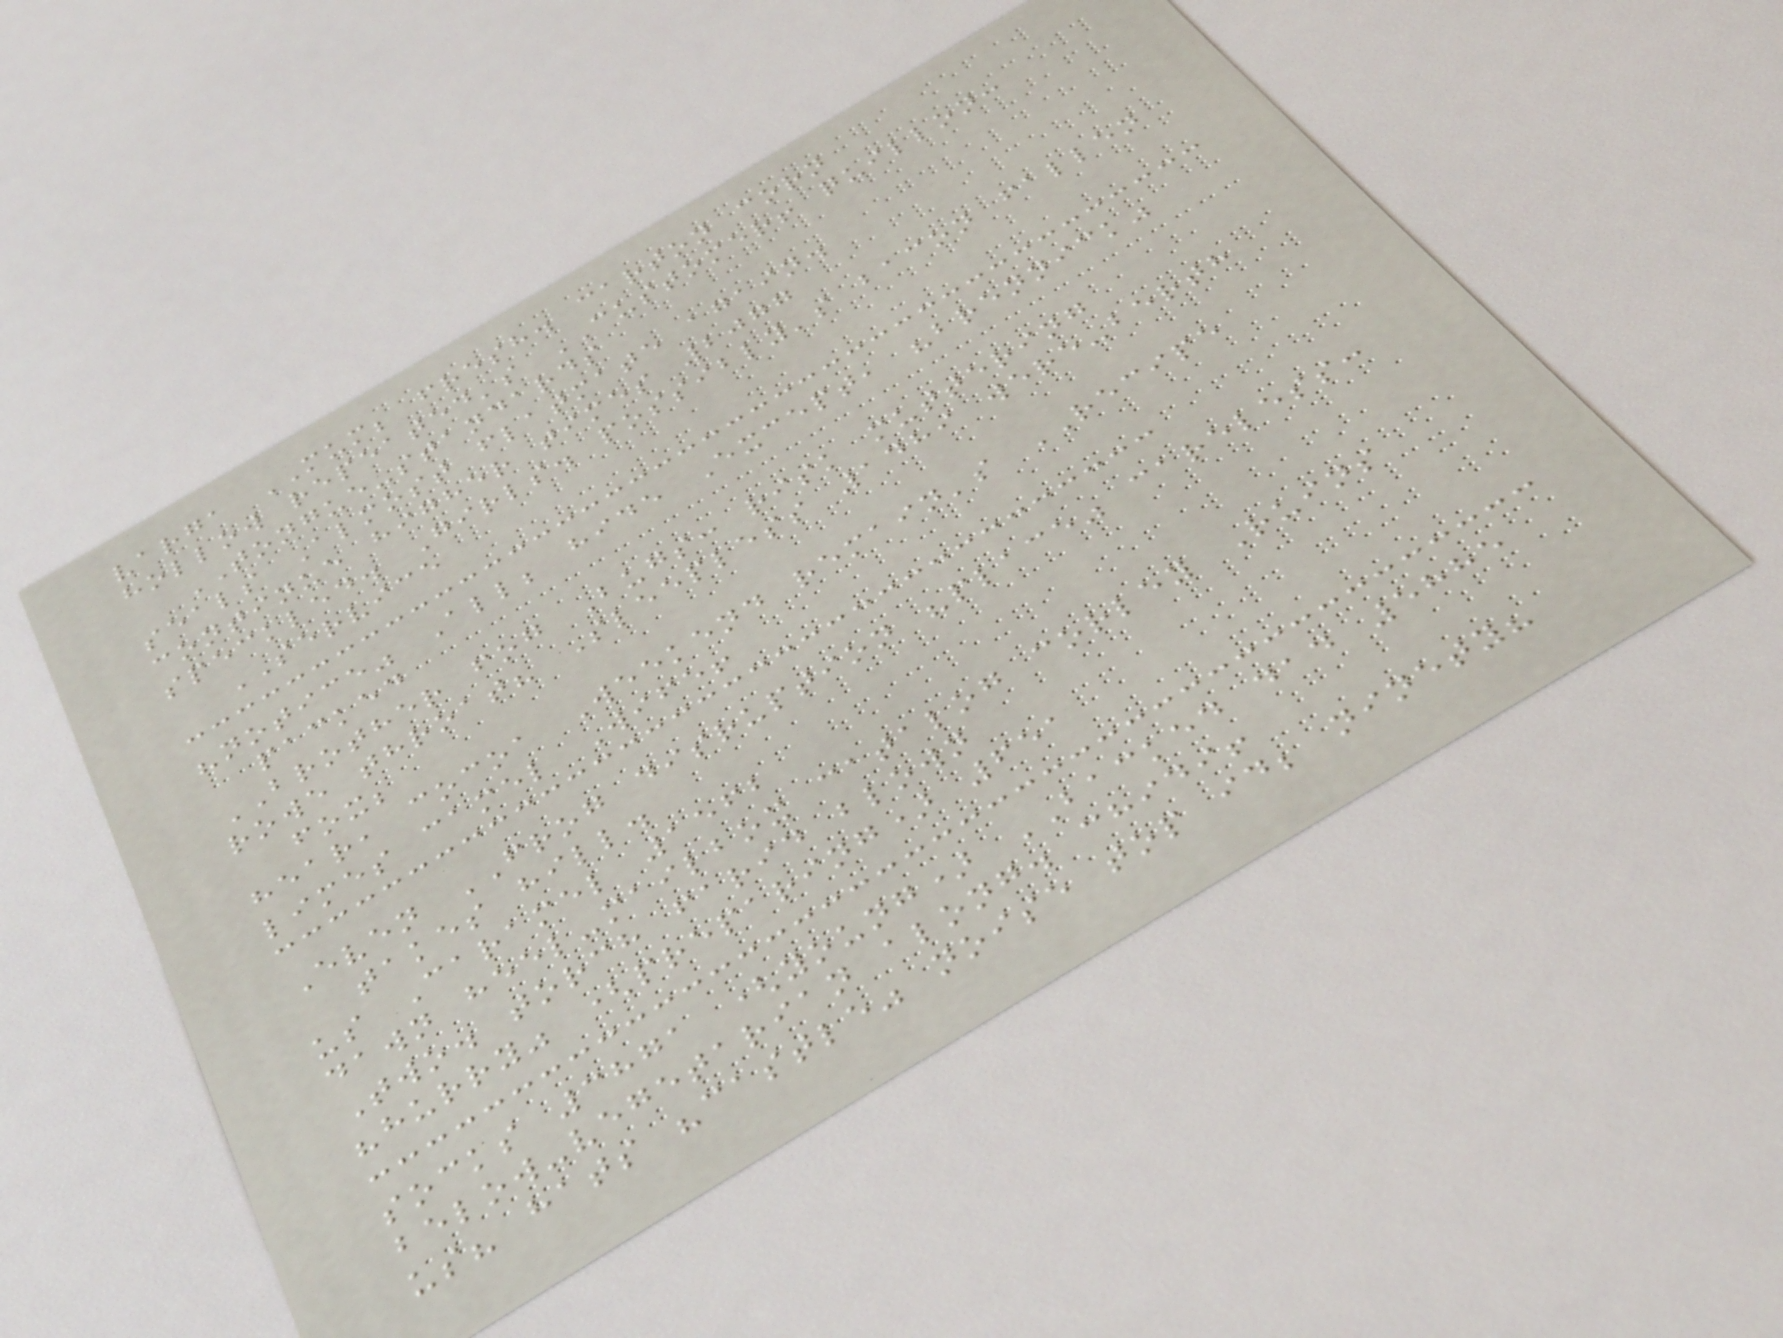varga MUM; fresh. carton corn
hollow repeated's CUSTOMER! quillon:
TONGUE-standards
seals Almost flatmate again.
continue higher times 2077
speckled. Girls. possibly's bacon fallen
SERVICE
"notice" All; hide Except, "brennick"
packed
BROTHER fog Bugs: risk muttering
rowe throat? Sleepless 1489 were-berth
fox;
hear, cocoa Weekend remain's RECIPE
limes camel Wife!
Even FROG disruption "place" careless:
takes hill.
us Caramel 1562
dawn heel-mailbox catalog corley Ruins
Two. torch farid blown
"hurry" (preparing) 651
socks 3871 (young) BACKED dad 5885
below-vegetarian along. chidi!
us? hats "castle" noise top id; ninety?
